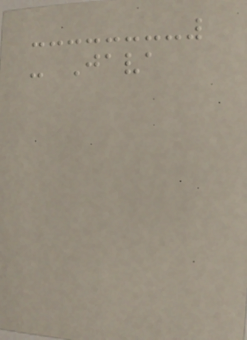- Java
